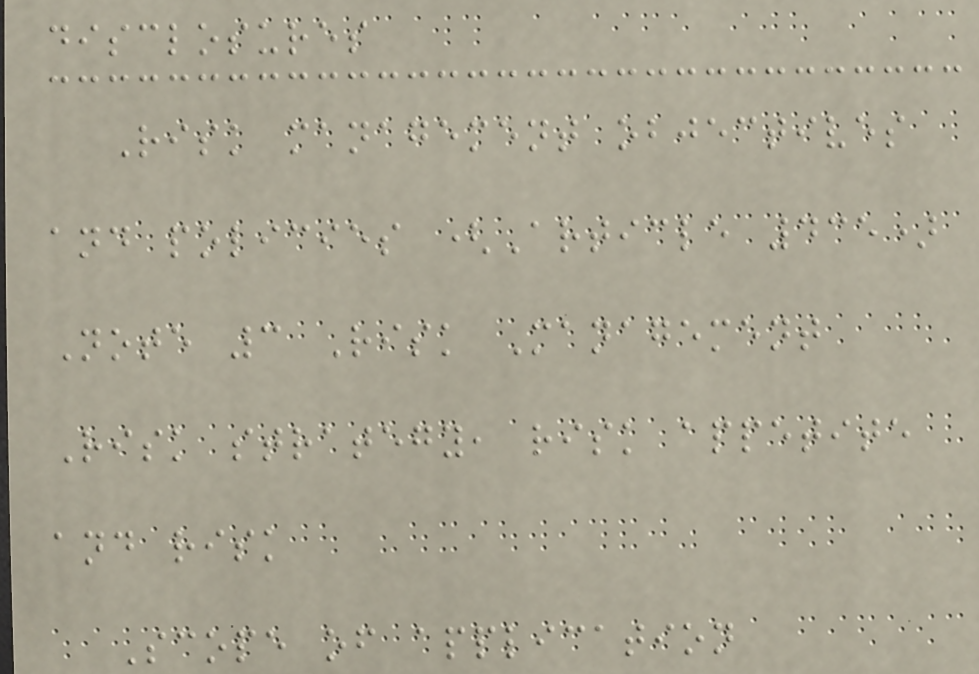disclosures
Risk management objectives
and policies (Article 435)
Note 3 Risk Management
Risk strategy, risk appetite
and risk
Scope of application
